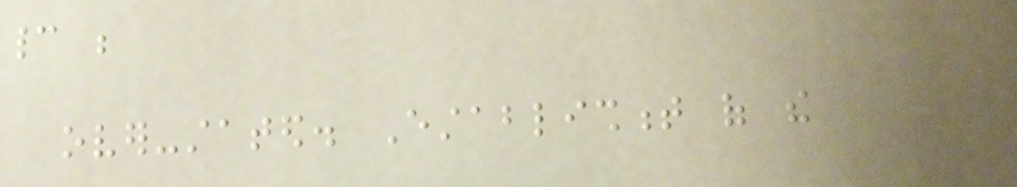cannot be
over-stated. Establishment of the
